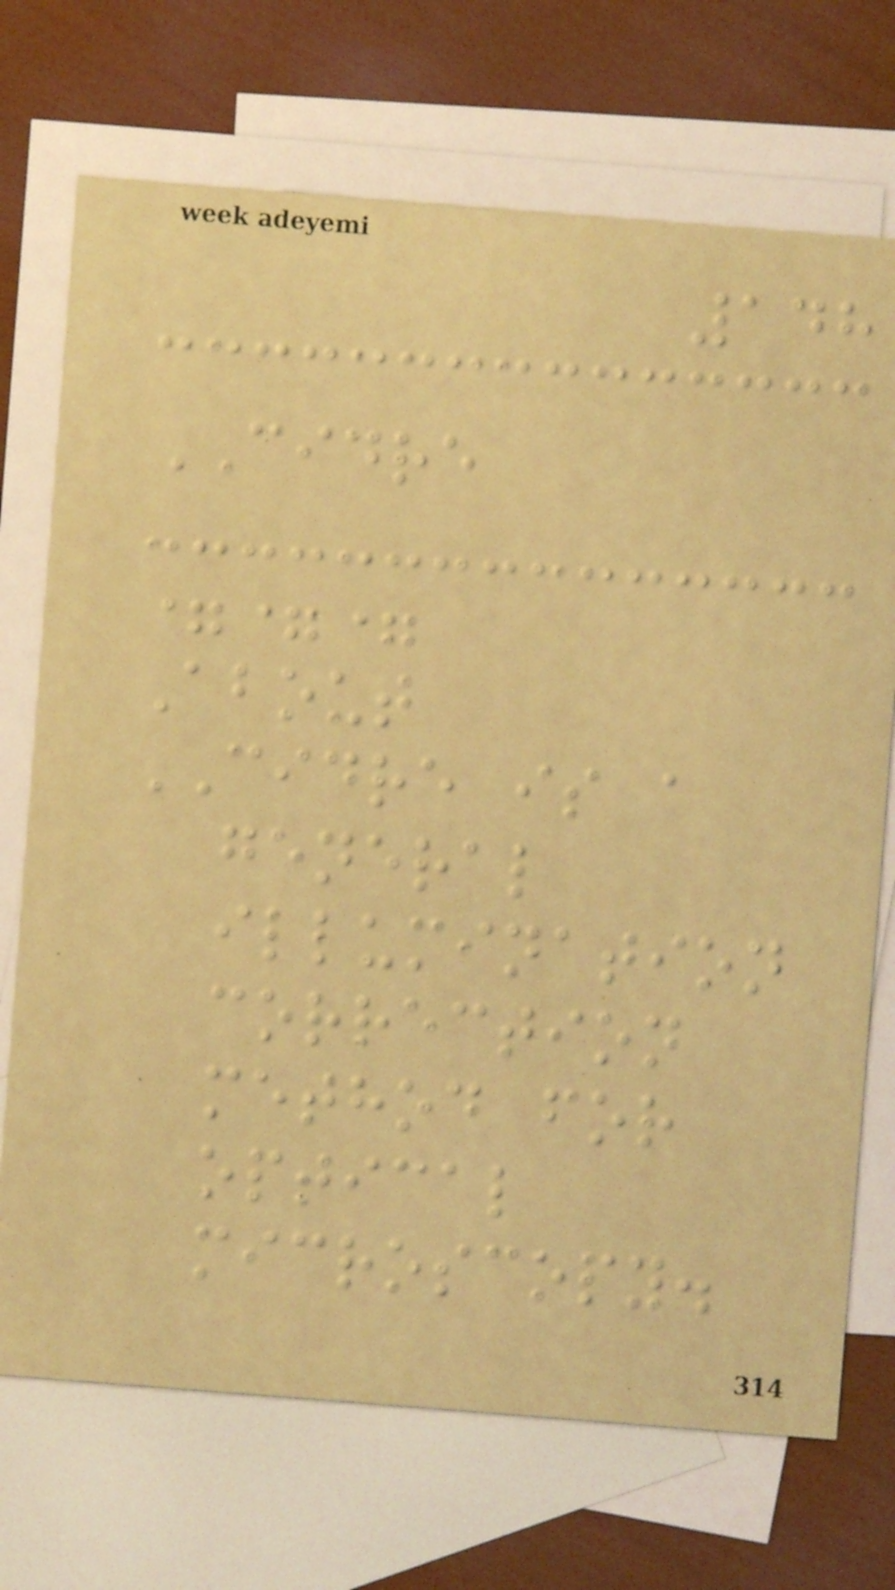148
CIDRE
===
About
CIDRE is a
general
illumination
correction
method for
optical
microscopy.
